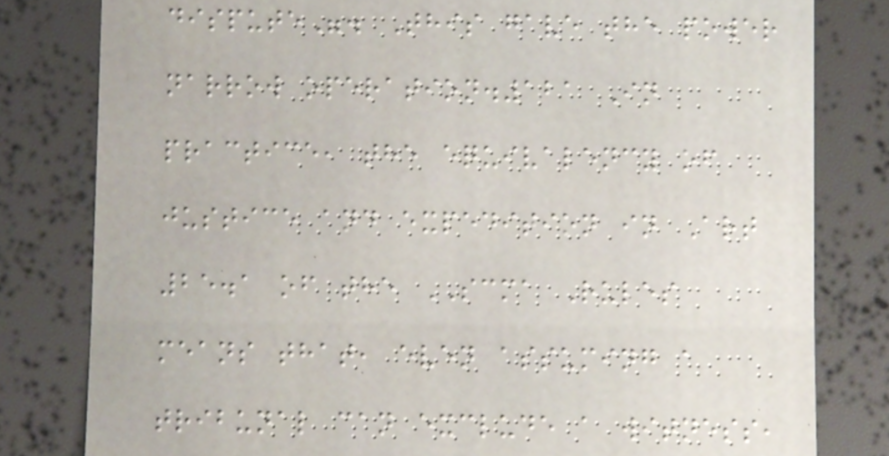dispute". This gave the power
narrow operation.121 In
practice, the equivalency of
justice and expedition in Art
25.1 of the SCMA Rules
means that, even assuming a
tribunal can exclude a witness,
